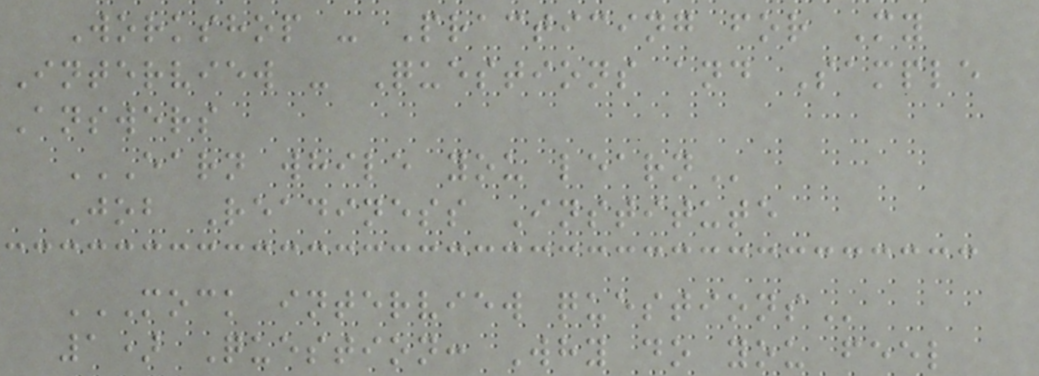Workshop - Practicing for My
Interview - Questions and Sample
Answers
EARN WHILE YOU LEARN
Job Readiness Institute
MOCK INTERVIEW QUESTIONS
1) Question: Why do you feel
